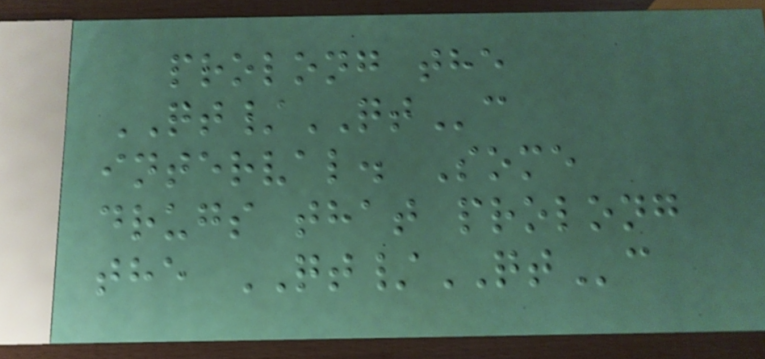prolong the
QT/QTc
interval. Some
drugs that prolong
the QT/QTc
